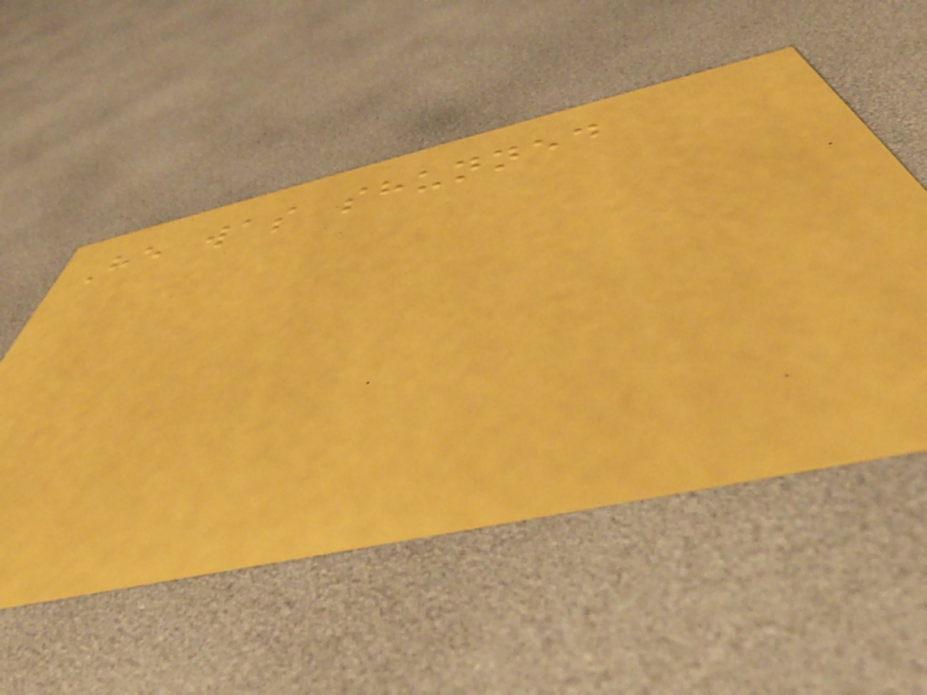He was shunned
